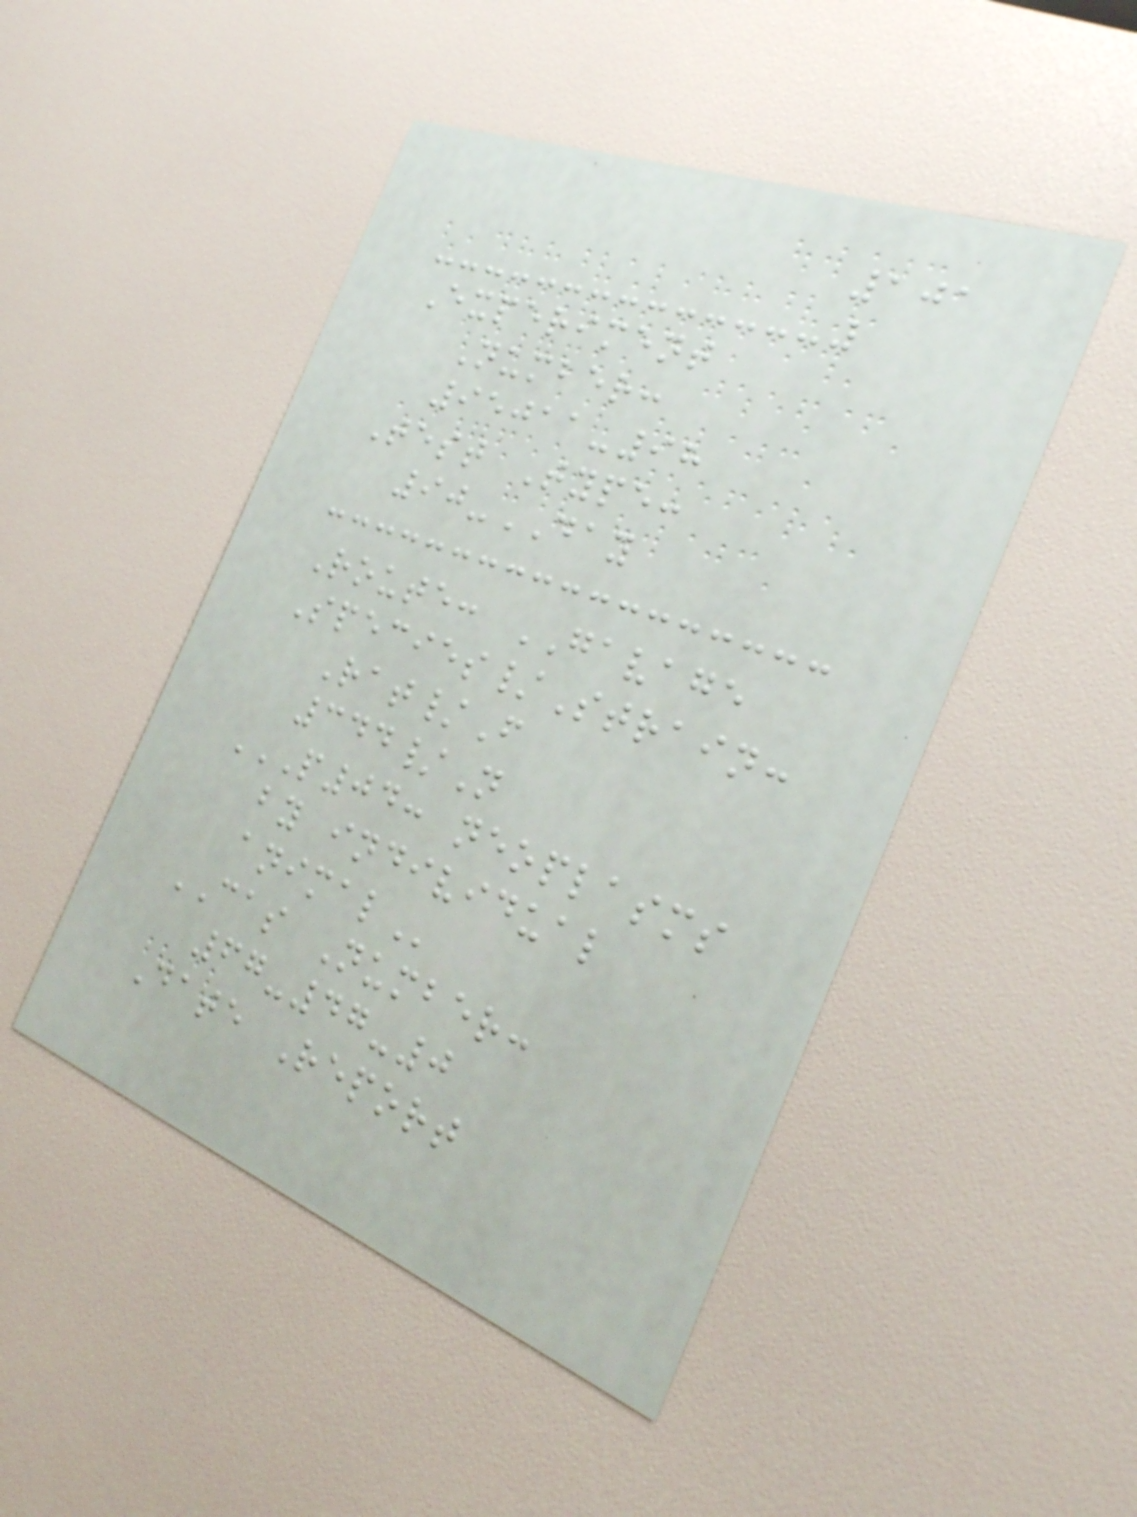101
Experiment
Number:
95011-98
Test Type:
90-DAY
Route: GAVAGE
Species/Strain:
Rat/F
344/N
P04: NEOPLASMS
BY INDIVIDUAL
ANIMAL
CAS Number:
67-47-0
Date Report
